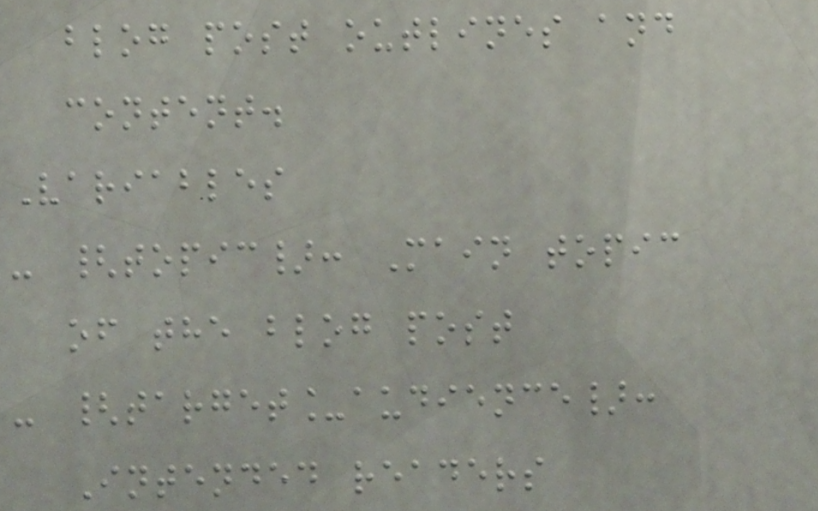blog post outlines and
content.
Variables
- {topic}: Main topic
of the blog post
- {target_audience}:
Intended readers
